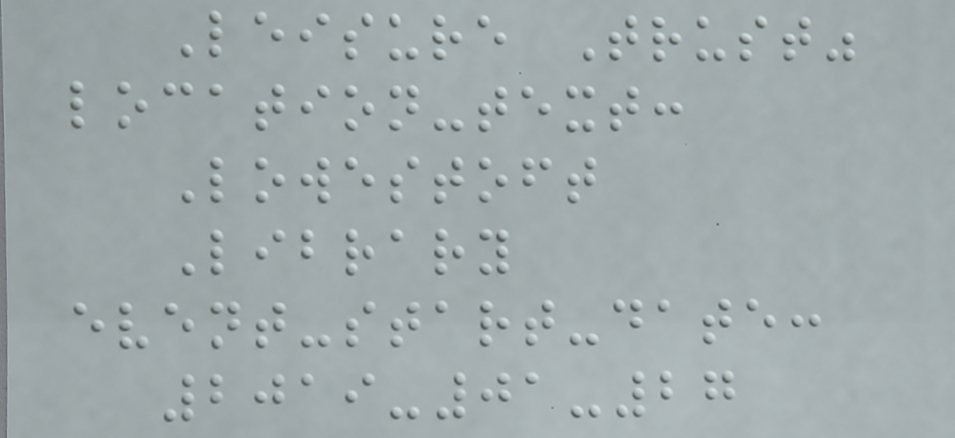Leisure Trust"
location-text:
Lowestoft
Library
event-start-date:
2019-01-27
